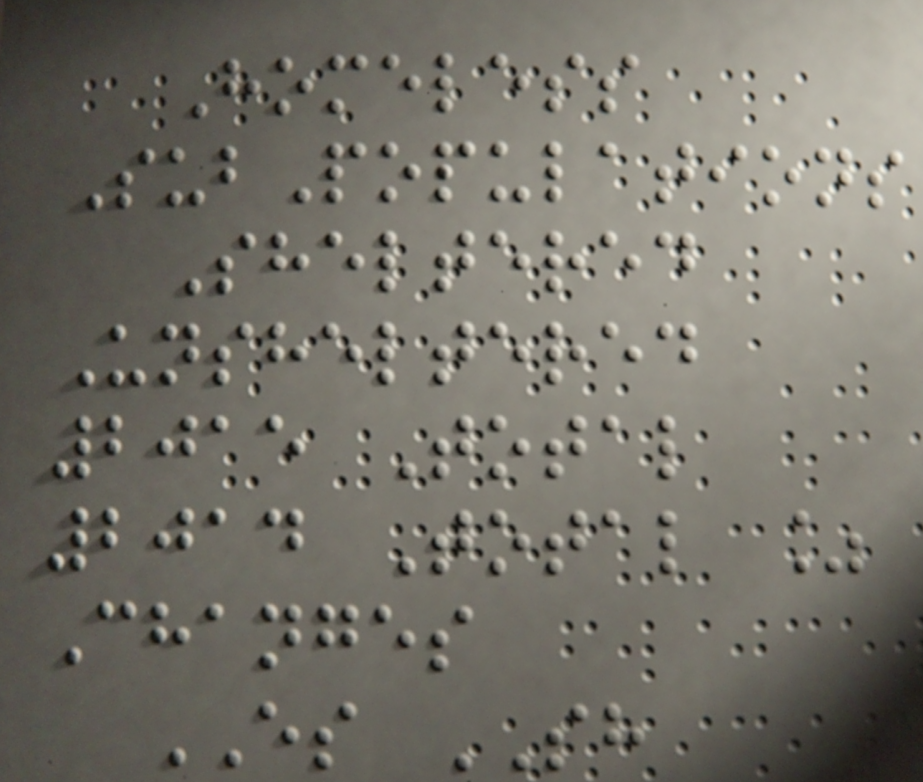Homeless
SubPopulations
Sheltered
Unsheltered
2015 Total
2014 Total %
Changes
ES SH
